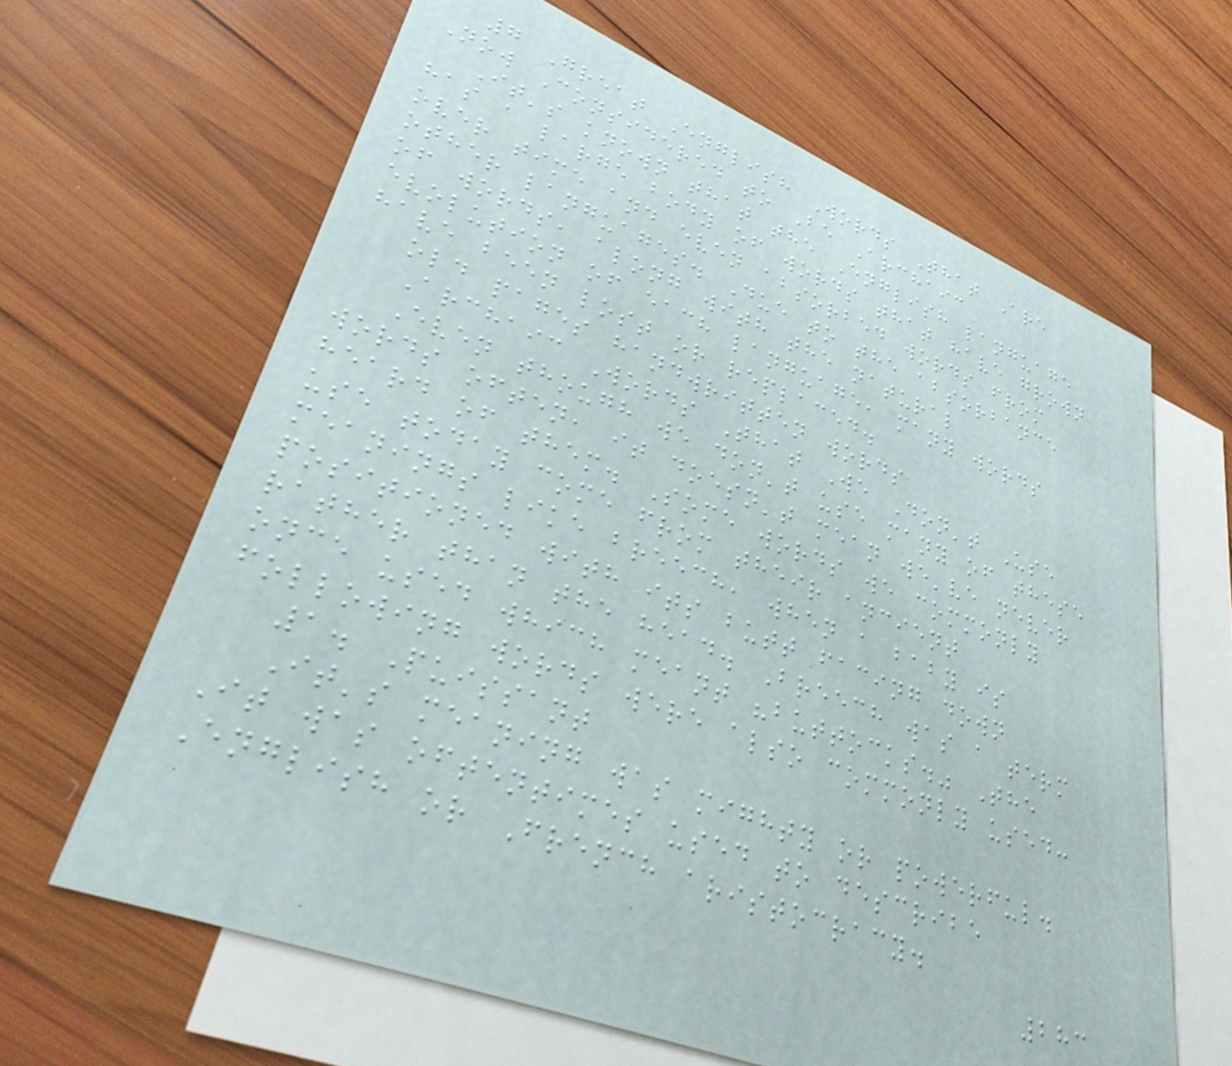7 Great English Words That Are
Now Considered to Be Archaic
It's known that the English language
has a large body of words that have grown
over time and even absorbed words from
other languages. Due to the absorbance
of words, along with the natural
evolution of each language, many words
have been lost or replaced.
old pages handwritten words
Archaic Words That We Don't Use
Even though we don't use many of these
words often, it doesn't mean we've never
heard of them. Some words we commonly
use today come from their ancient
meanings like breech, when a baby is
positioned with its butt facing down
rather than the head. Breech was a term
once used which meant "buttocks." The
following words were also commonly used:
1. Puissant
It's meaning was mighty or powerful.
It was oftentimes used to describe
English or French aristocracy.
283
